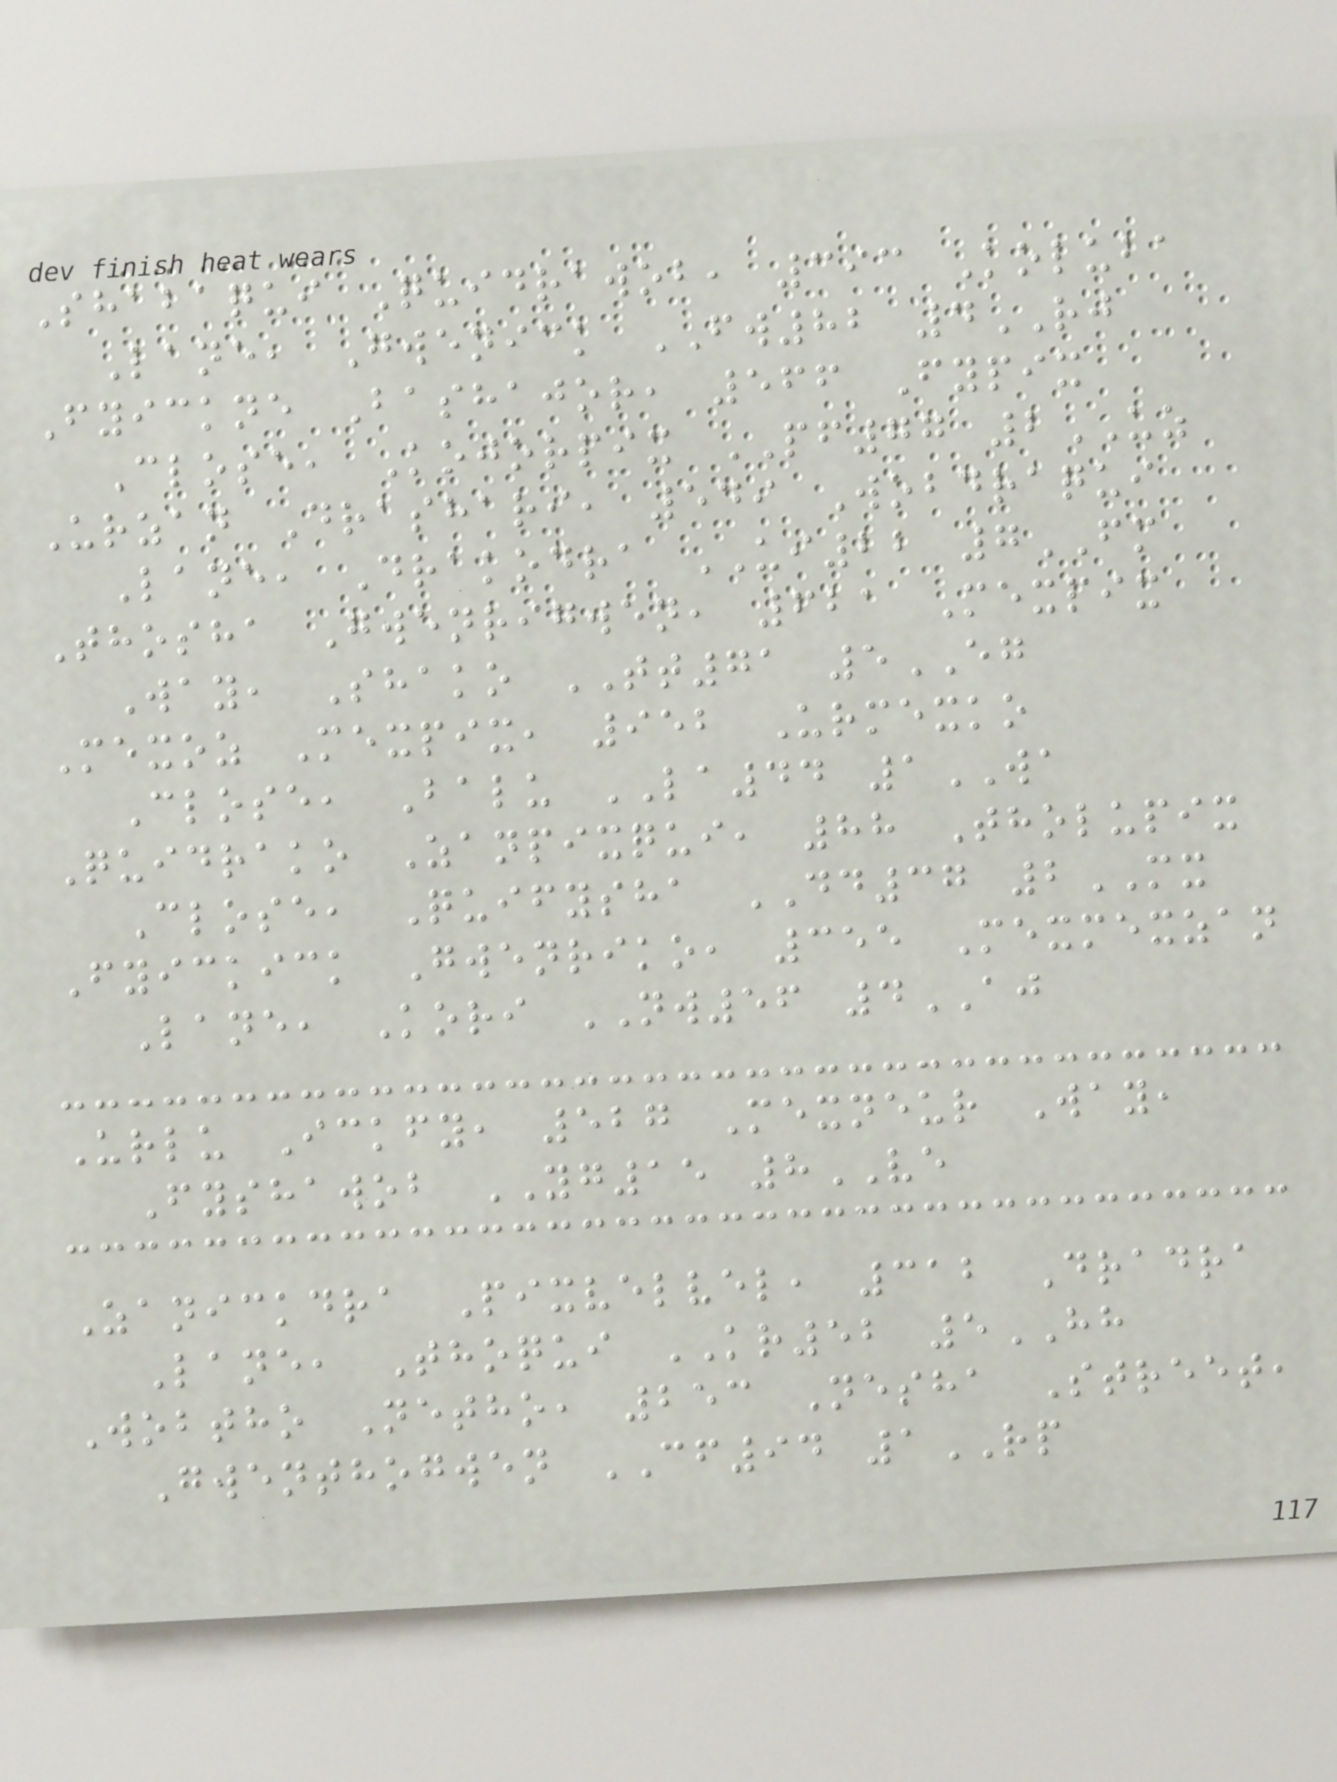Shabaqui Quidrawob, 393 Koluba
Lane, Gwenick FW82 4RJ
Fyickne Bashajor, 566 Fypix
Close, Kojorpix PF77 2UZ
Urzan Drashari, 549 Wobdraqui
Lane, Drakodra UI22 7FM
Thosha Gwenrigwen, 621 Mexpix
Way, Shako TT71 5EG
Mexoz Mexpix, 952 Urmexko
Close, Balu LA44 1WA
Quidrako Zanpixqui, 88 Tholupix
Close, Quifysha DD37 2MX
Fyickick Gwenriko, 355 Mexmexzan
Lane, Kori NW56 4AJ
Urlu Ickfy, 527 Mexneur Way,
Fyshawob YG15 8VE
Zanickdra Pixvelvel, 312 Dradra
Lane, Thoqui KR52 5HH
Wobtho Netho, 253 Nesha Street,
Gwenthogwen CF94 1RP
